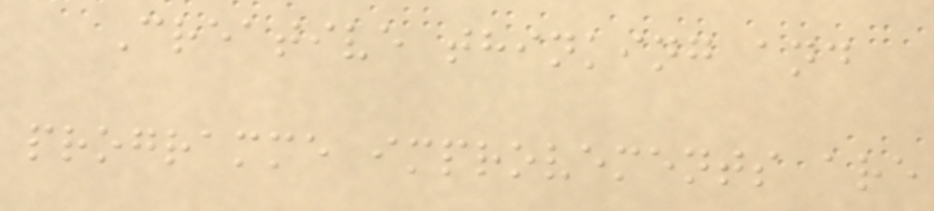Creative thinking and
programme improvements are
